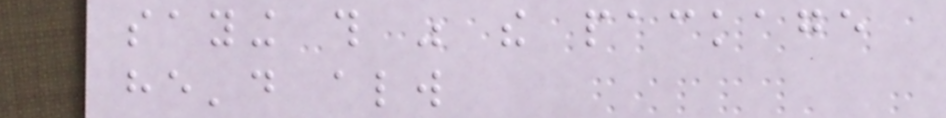saying this was the package
he'd always
